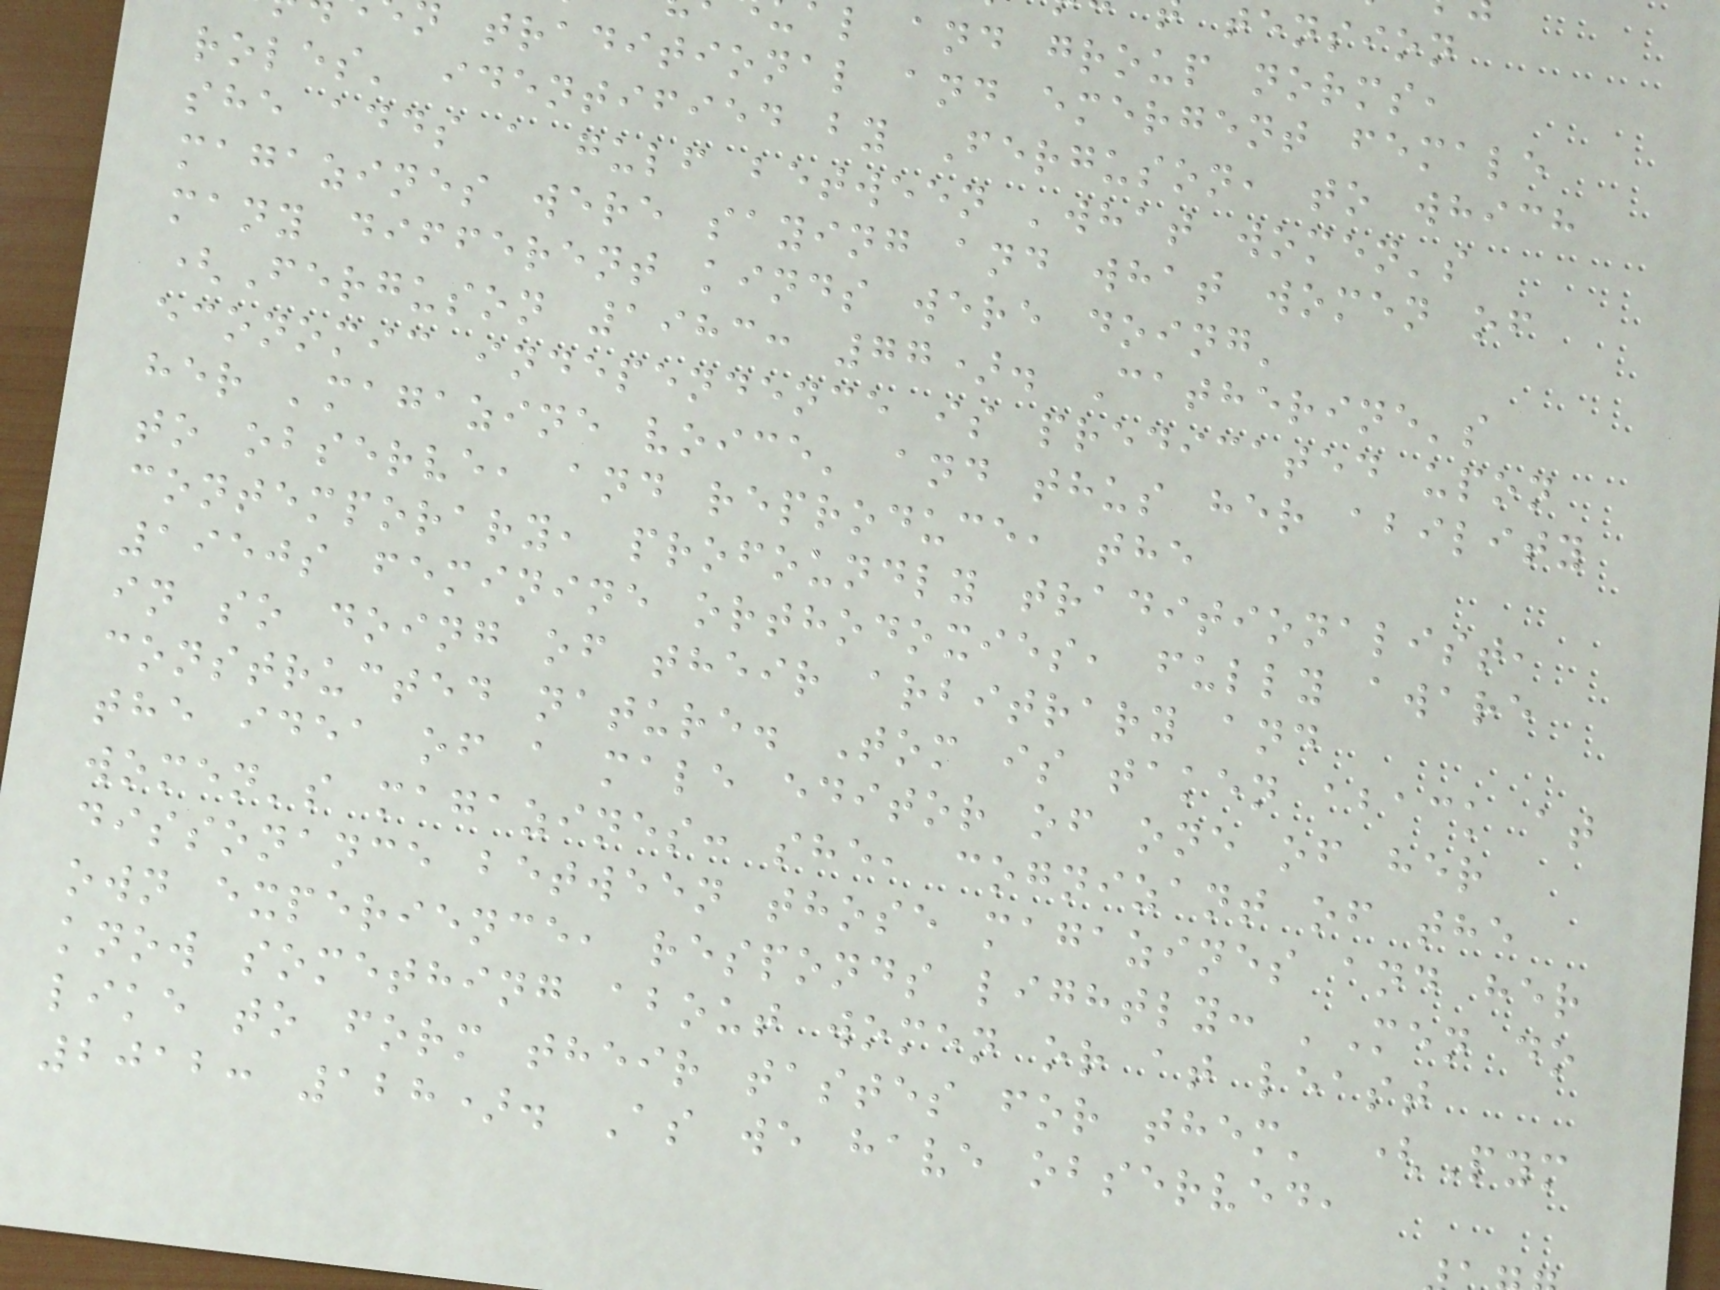l and group norms,
traditional and emergent female
roles' identified by Ferguson, to which
she adds a gulf between 'what women's
magazines were saying and what women of
many different kinds were doing'
(Ferguson 1983: 77). Catherine's
economic independence is predicated upon
her 'magazine voice' and thus her ability
to observe, and reproduce, the
contemporary, profoundly traditionalist,
1950s feminine orthodoxies, fully aware
in so doing of their arbitrary and
constructed nature. Tom is taken aback at
the idea of a male editor of one of her
women's magazines: she, cognizant of the
dissonance between those magazines and her
own experience, responds lightly: 'Men do
know something about women or at least
like to form their tastes for them' (Pym
2012: 128). As we have observed,
